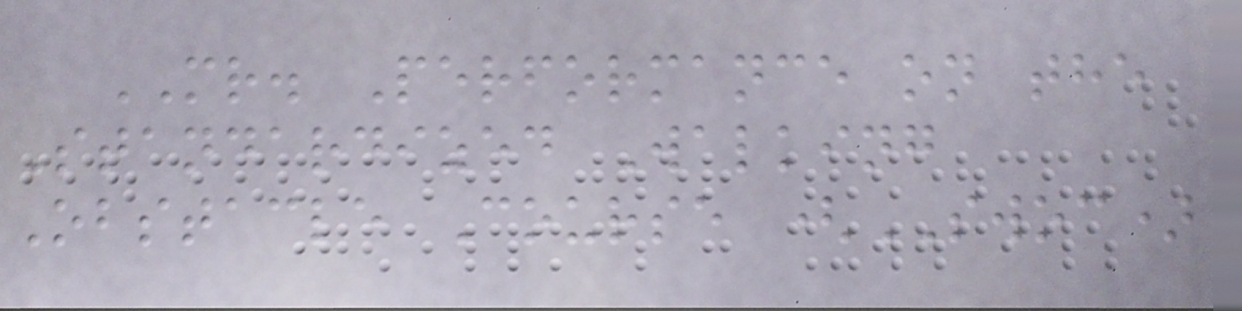MR. Performance on the
Standardized Walking
Obstacle Course (SWOC)
